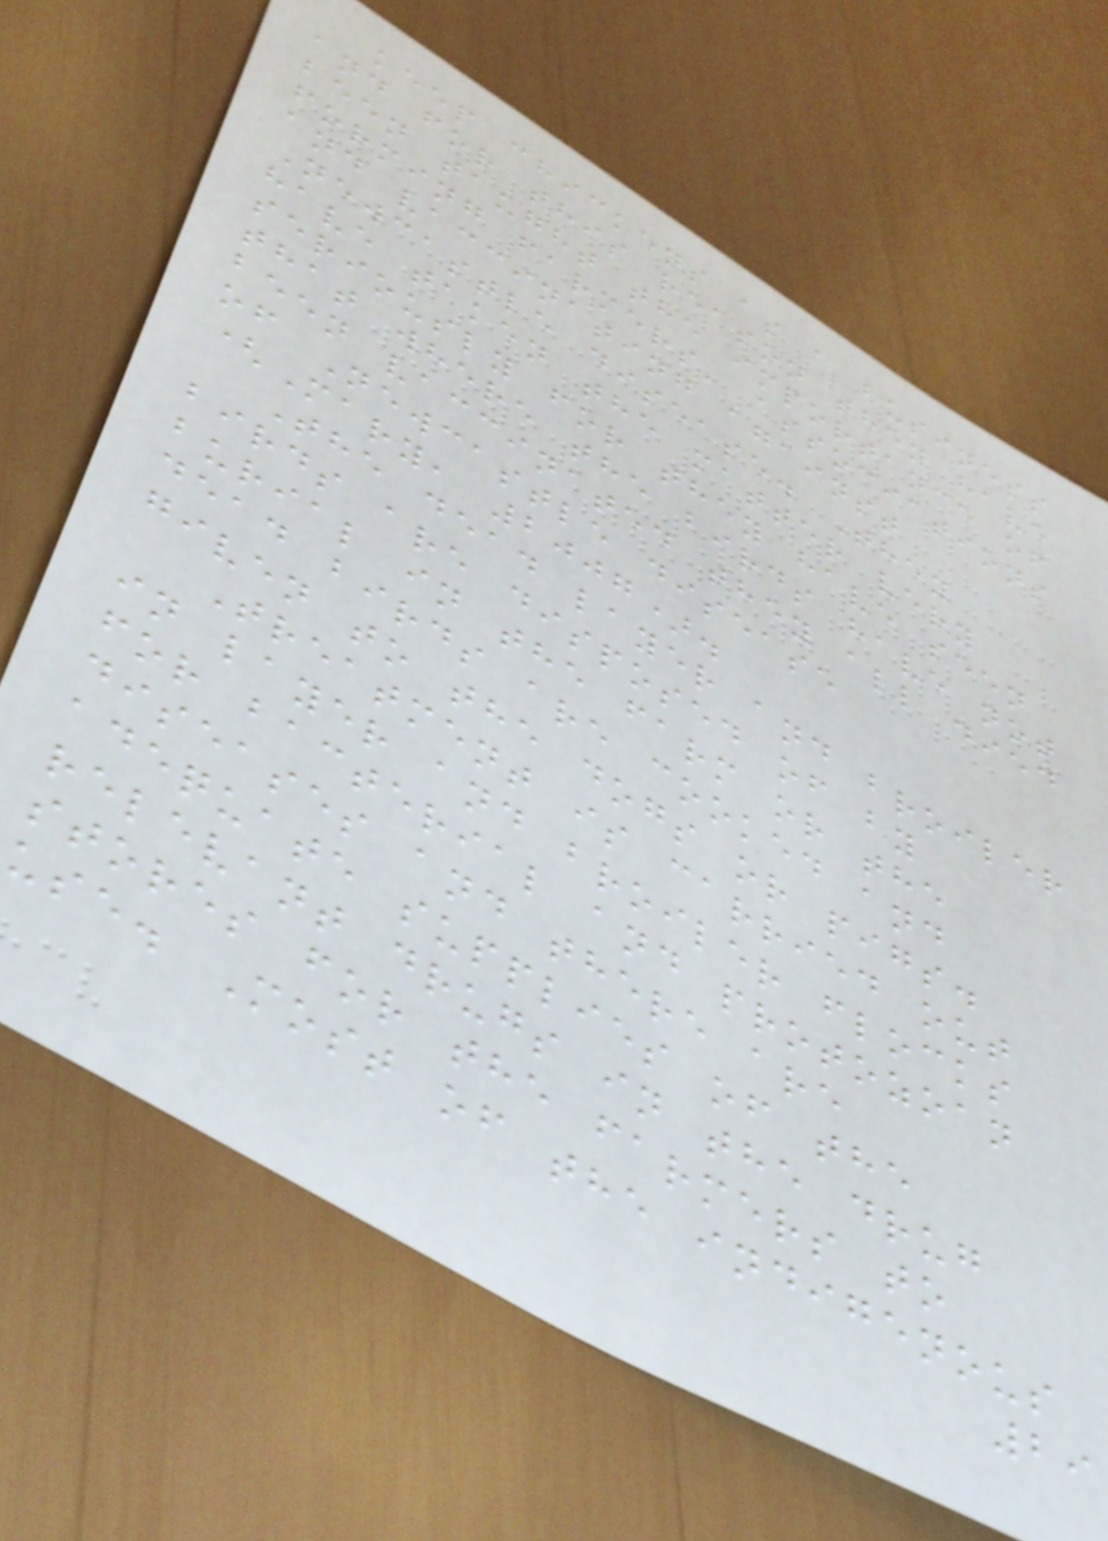keep chickens as a business
and for this reason they have
been taught the importance of
forming farmers' associations
and vaccinating against
Newcastle disease. They
have taken the matter very
seriously for they have seen
that where the birds have not
been vaccinated they all died
of Newcastle disease
(Mary, 2007).
The dead layer and broiler
birds are disposed of by
burial in the farm or the
dead birds are cooked and
given to the dogs or pigs.
Treatment is carried out
in layer and broiler flocks
for bacterial and protozoan
diseases and there are
adequate supplies of the
relevant drugs in the drug
stores for the farmers to
use. Most of the indigenous
29
